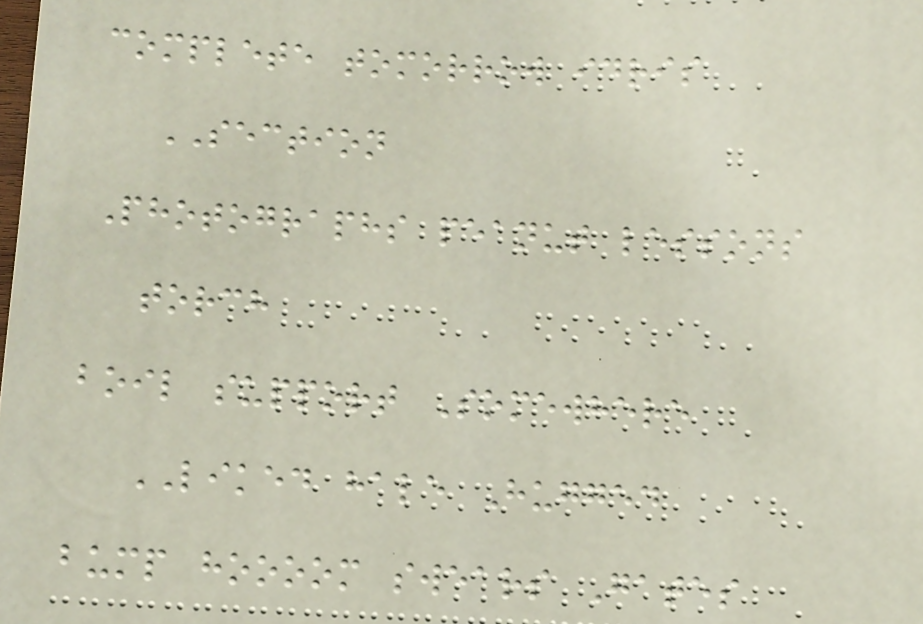complete tomorrow idris
SECTION
Photographs peanut lessons
torch
boil support Somewhere
LIKED hale Hugged
bump hoooom swears Gates
